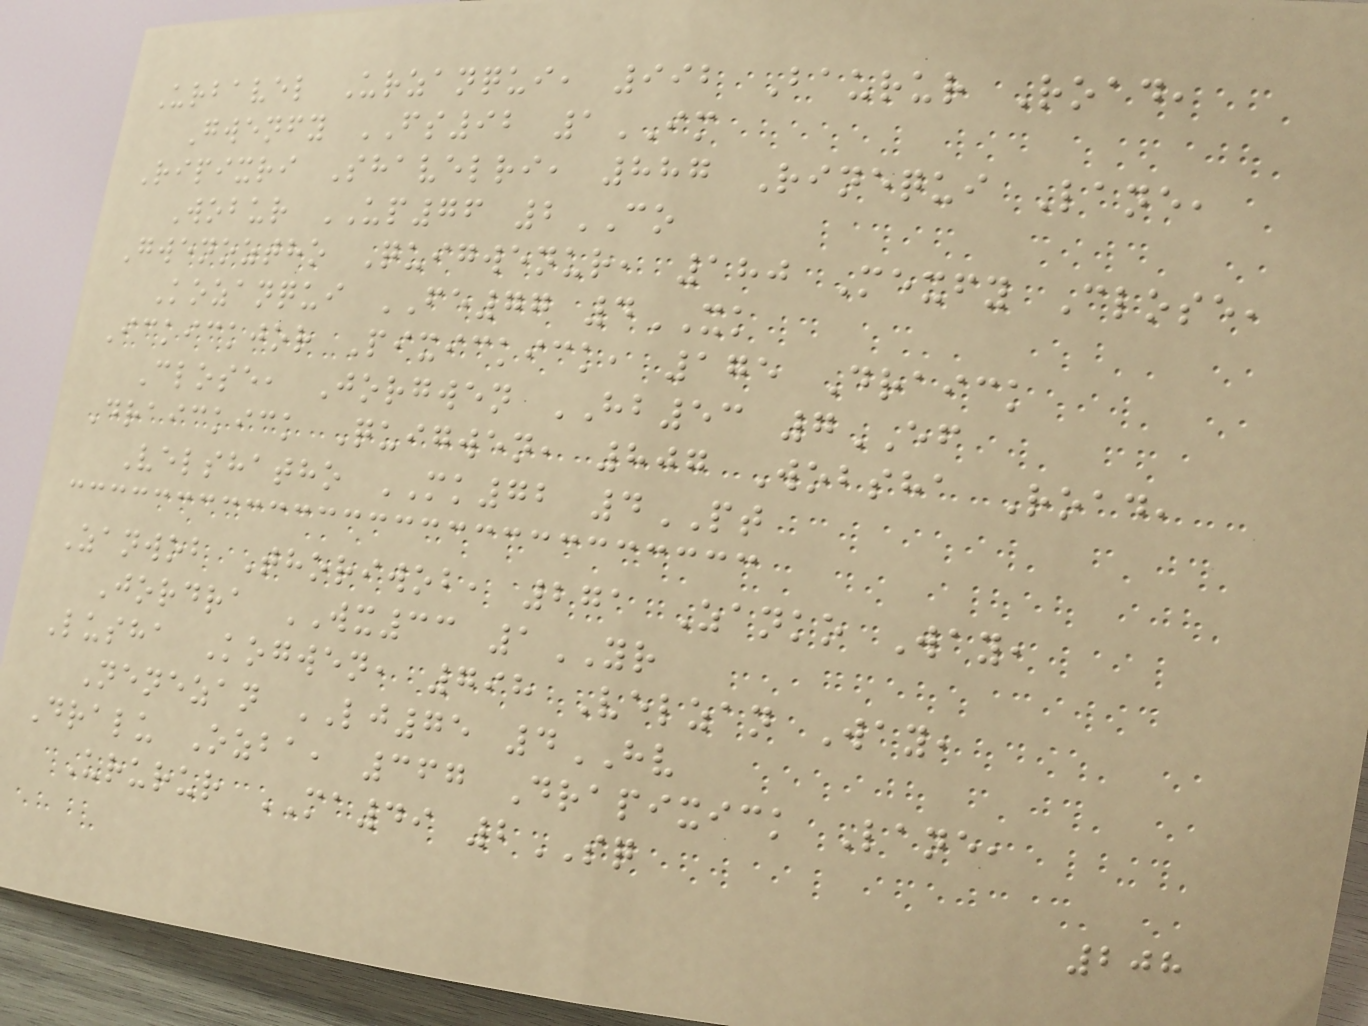Urbavel Urzanqui, 992 Baurur Road,
Gwenfy FS92 1IM
Ripixri Shavelri, 887 Rinequi Lane,
Wobur UP76 2CO
Gwenoztho Quigwenur, 180 Mexfy Close,
Kozanqui FE77 4XK
Ickickjor Pixickick, 175 Draick
Close, Jorgwen HB53 7EF
Draickick Quigwen, 807 Wobsha Road,
Velshatho MK72 4PT
Zanwob Thoriwob, 271 Zanko Way,
Jordra WX33 1YR
Lusha Kogwen, 798 Velzan Way,
Nenezan LJ75 4HV
Dralu Ozba, 367 Drapixick Lane,
Ururur MA49 2SQ
208
